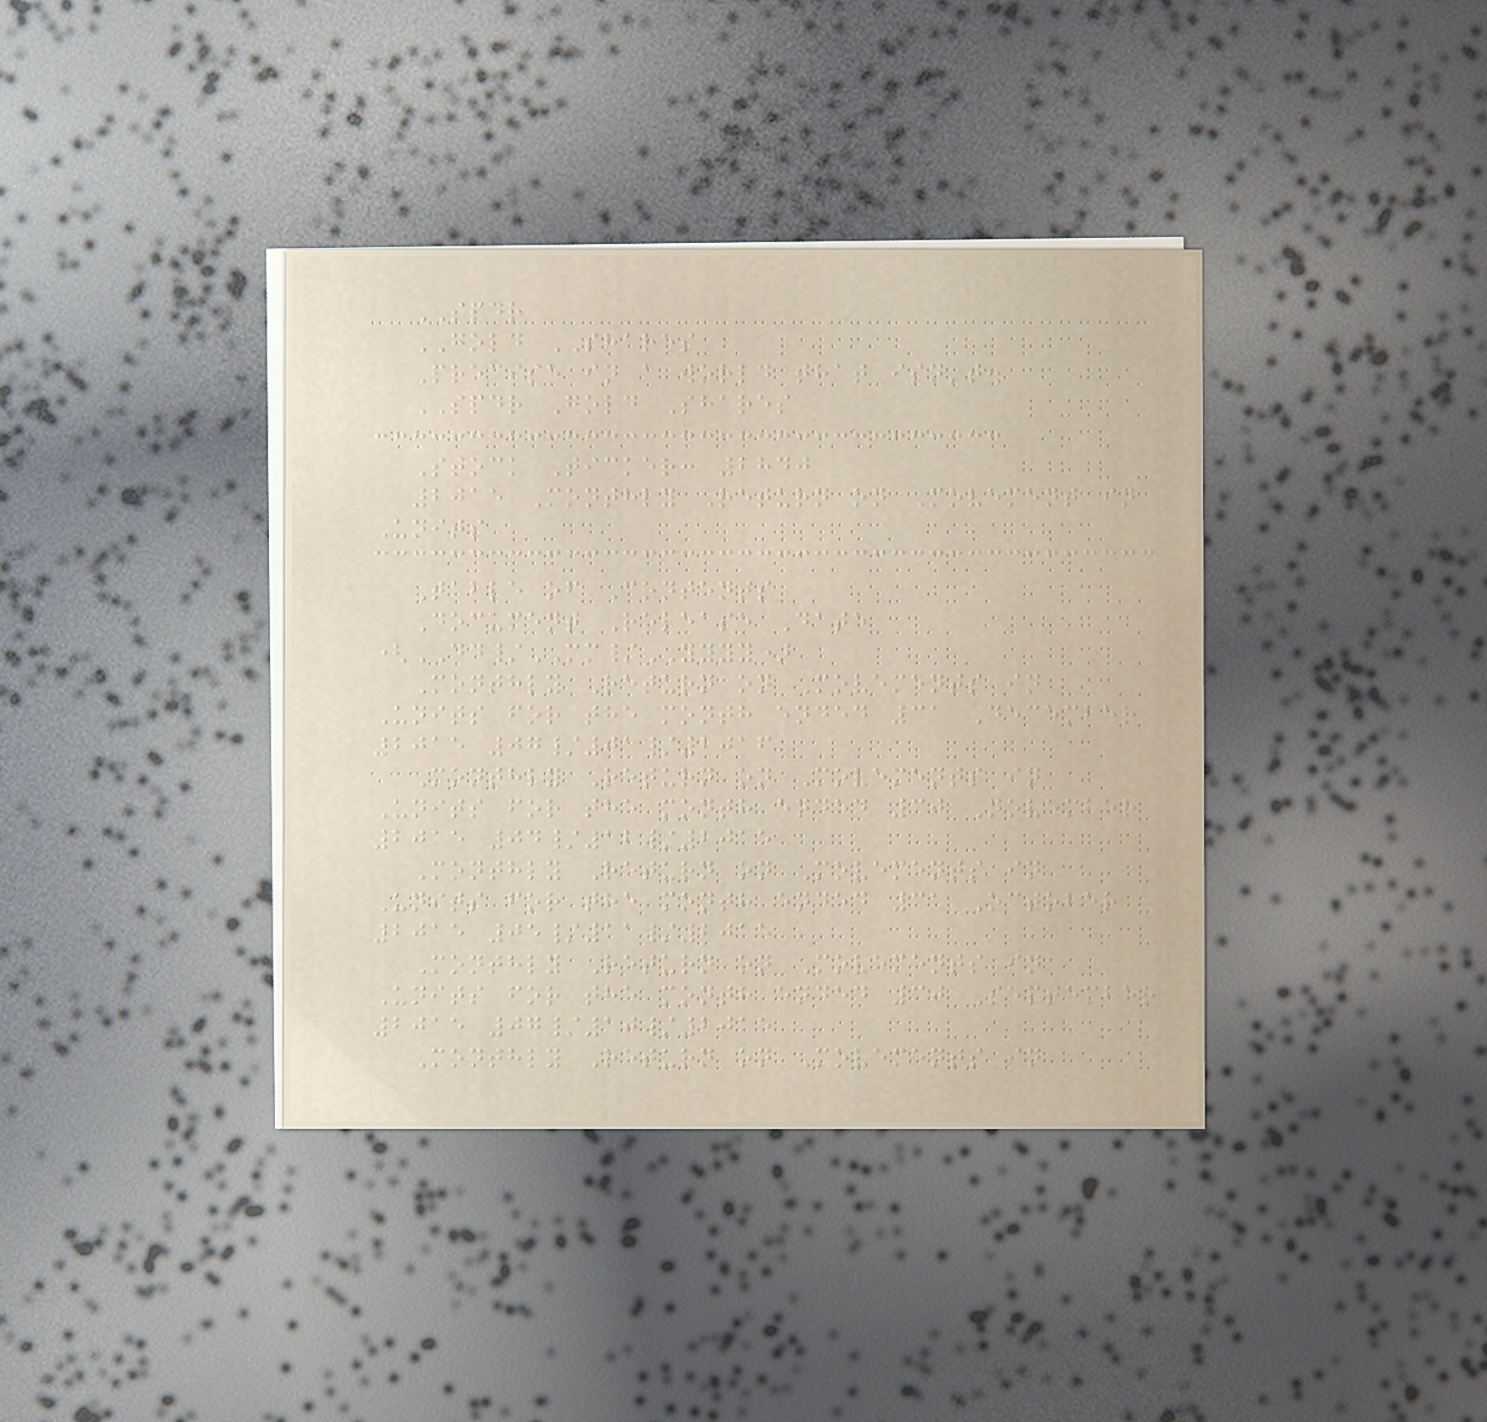SPDR
GOLD SHARES
Precise in a world that isn't.
SPDR Gold Shares
Stock Ticker: 2840
2015 Monthly Return on Movement in
Units
Table of Contents
Document Release Date
(DD/MM/YYYY)
Monthly Return on Movements in
Units for the month ended 31 December
2015 07/01/2016
Monthly Return on Movements in
Units for the month ended 30 November
2015 04/12/2015
Monthly Return on Movements in
Units for the month ended 31 October
2015 05/11/2015
Monthly Return on Movements in
Units for the month ended 30 September
2015 07/10/2015
Monthly Return on Movements in
